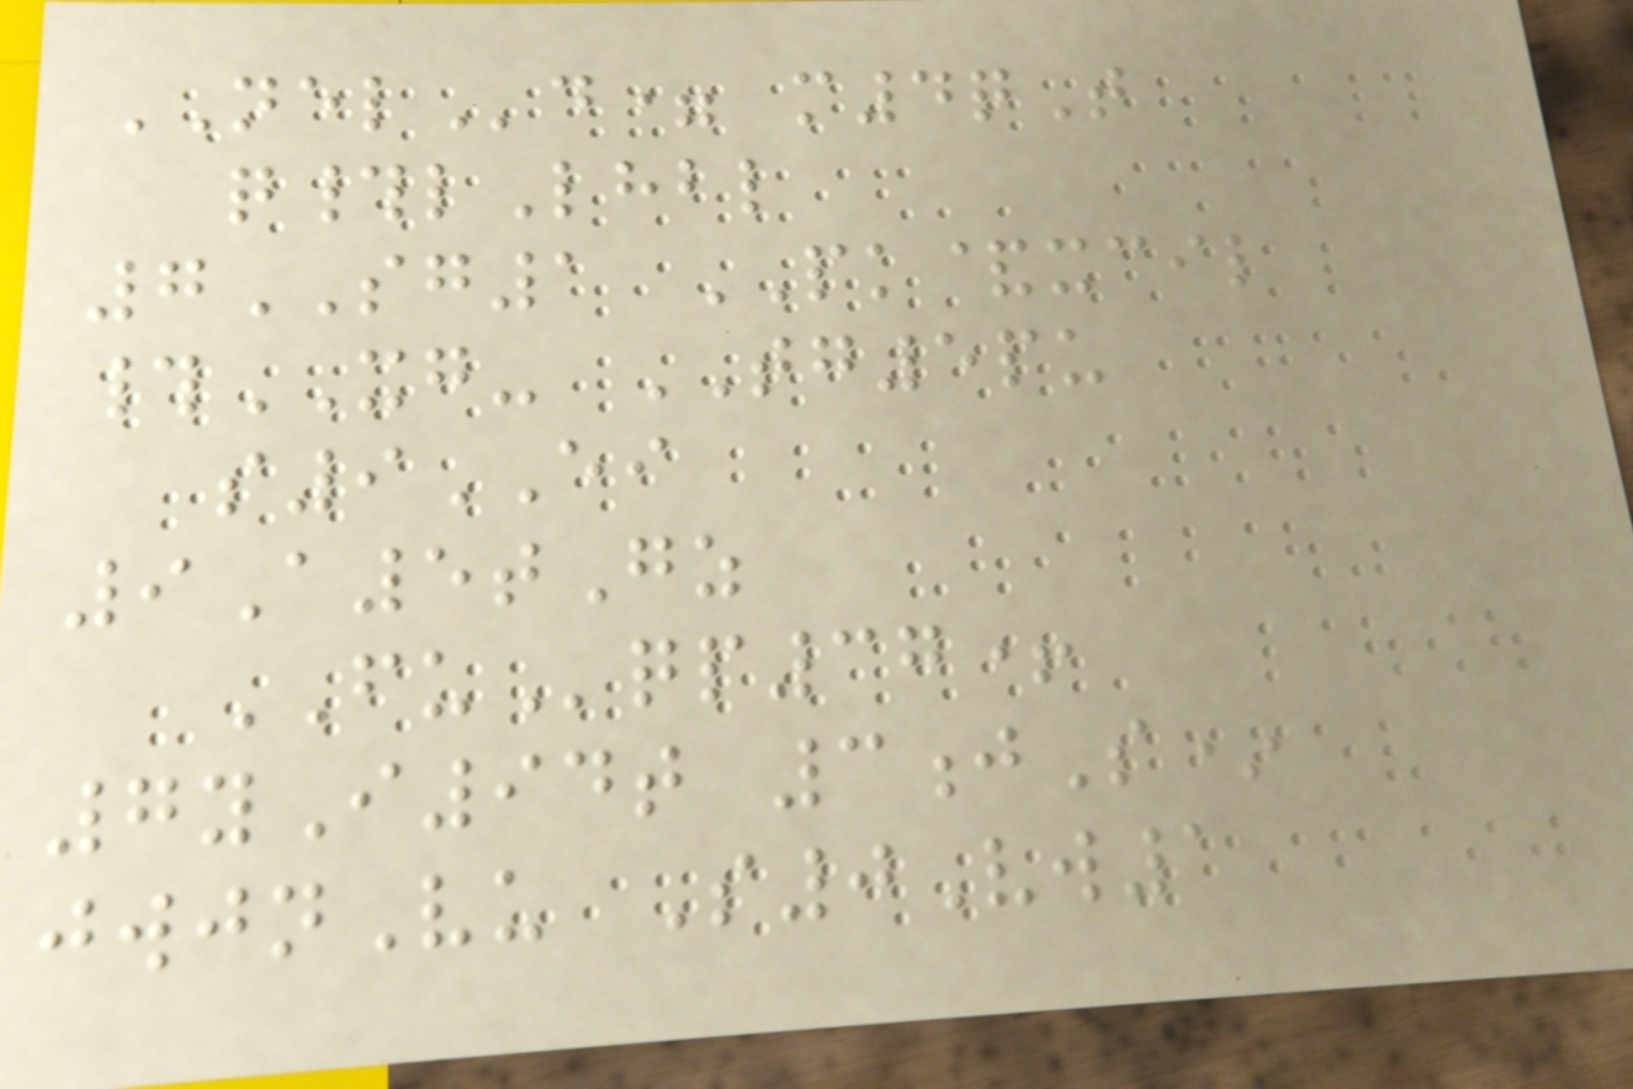NELd= m4qT
q#lLhbl
7SG1 PK&xcil
#XG- TG5pu
s9EI
9A5tGz
FUqp37+
7yI94t 3jS*
jwjnVu S0Vw1
